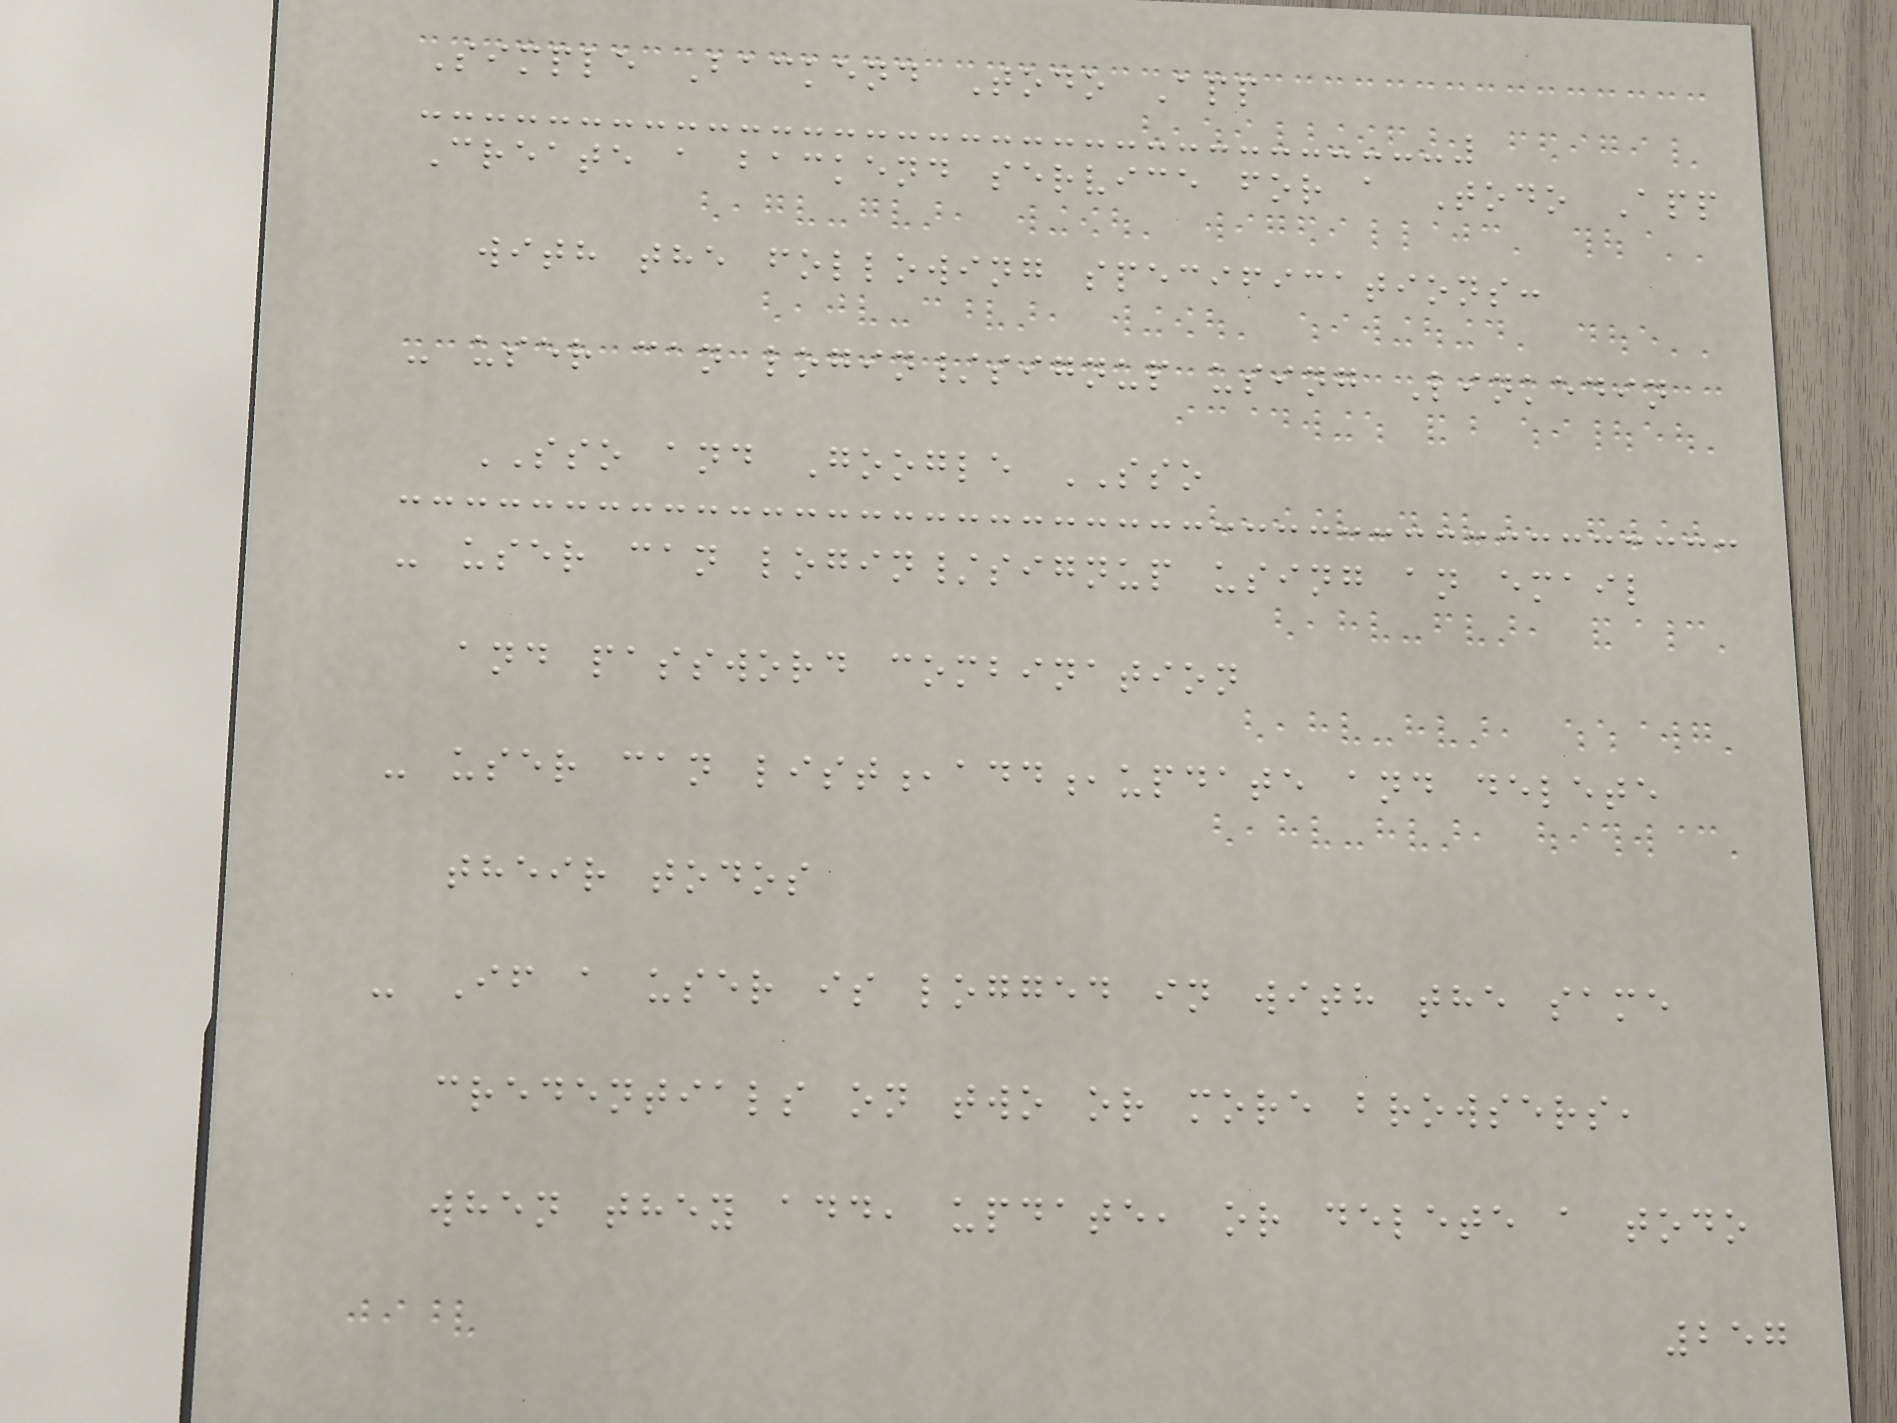Simple Backend Todo App
Create a backend service for a Todo App
with the following specifications:
- user can login/signup using Linkedin
SSO and Google SSO
- user can login/signup using an email
and password combination
- user can list,add,update and delete
their todos
- If a user is logged in with the same
credentials on two or more browsers,
when they add, update, or delete a todo
257
